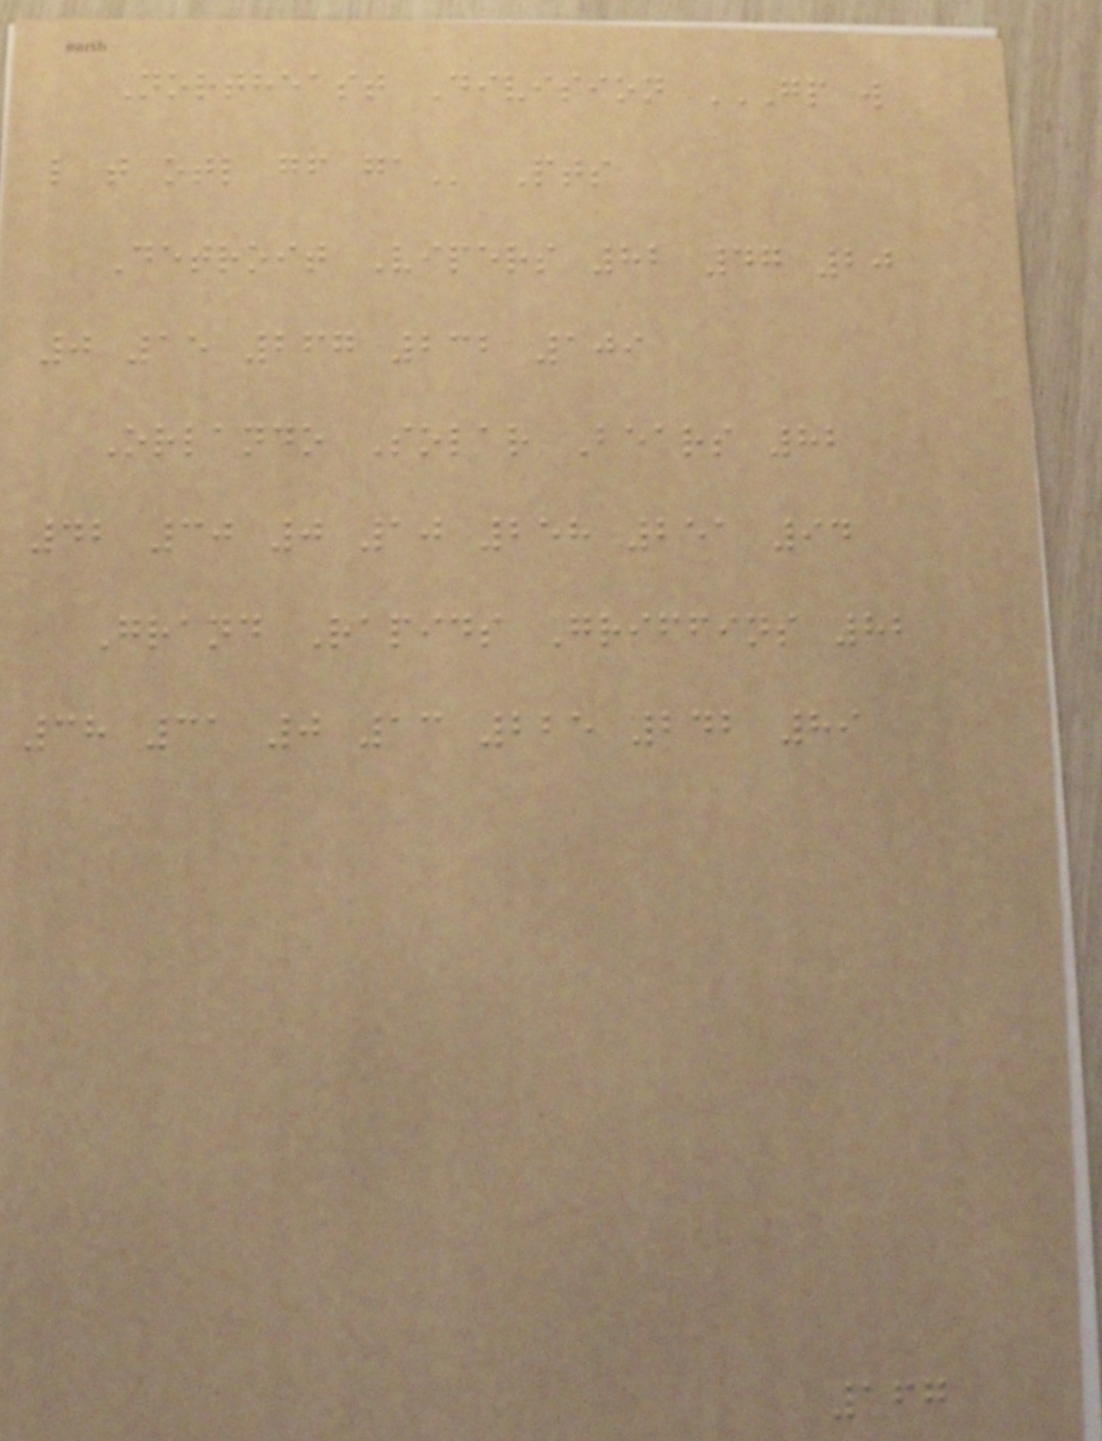Northeast Division GP W
L T OTL GF GA Pts
Detroit Vipers 82 47 20
0 15 267 232 109
Orlando Solar Bears 82
42 30 0 10 258 251 94
Grand Rapids Griffins 82
38 31 0 13 225 242 89
167
